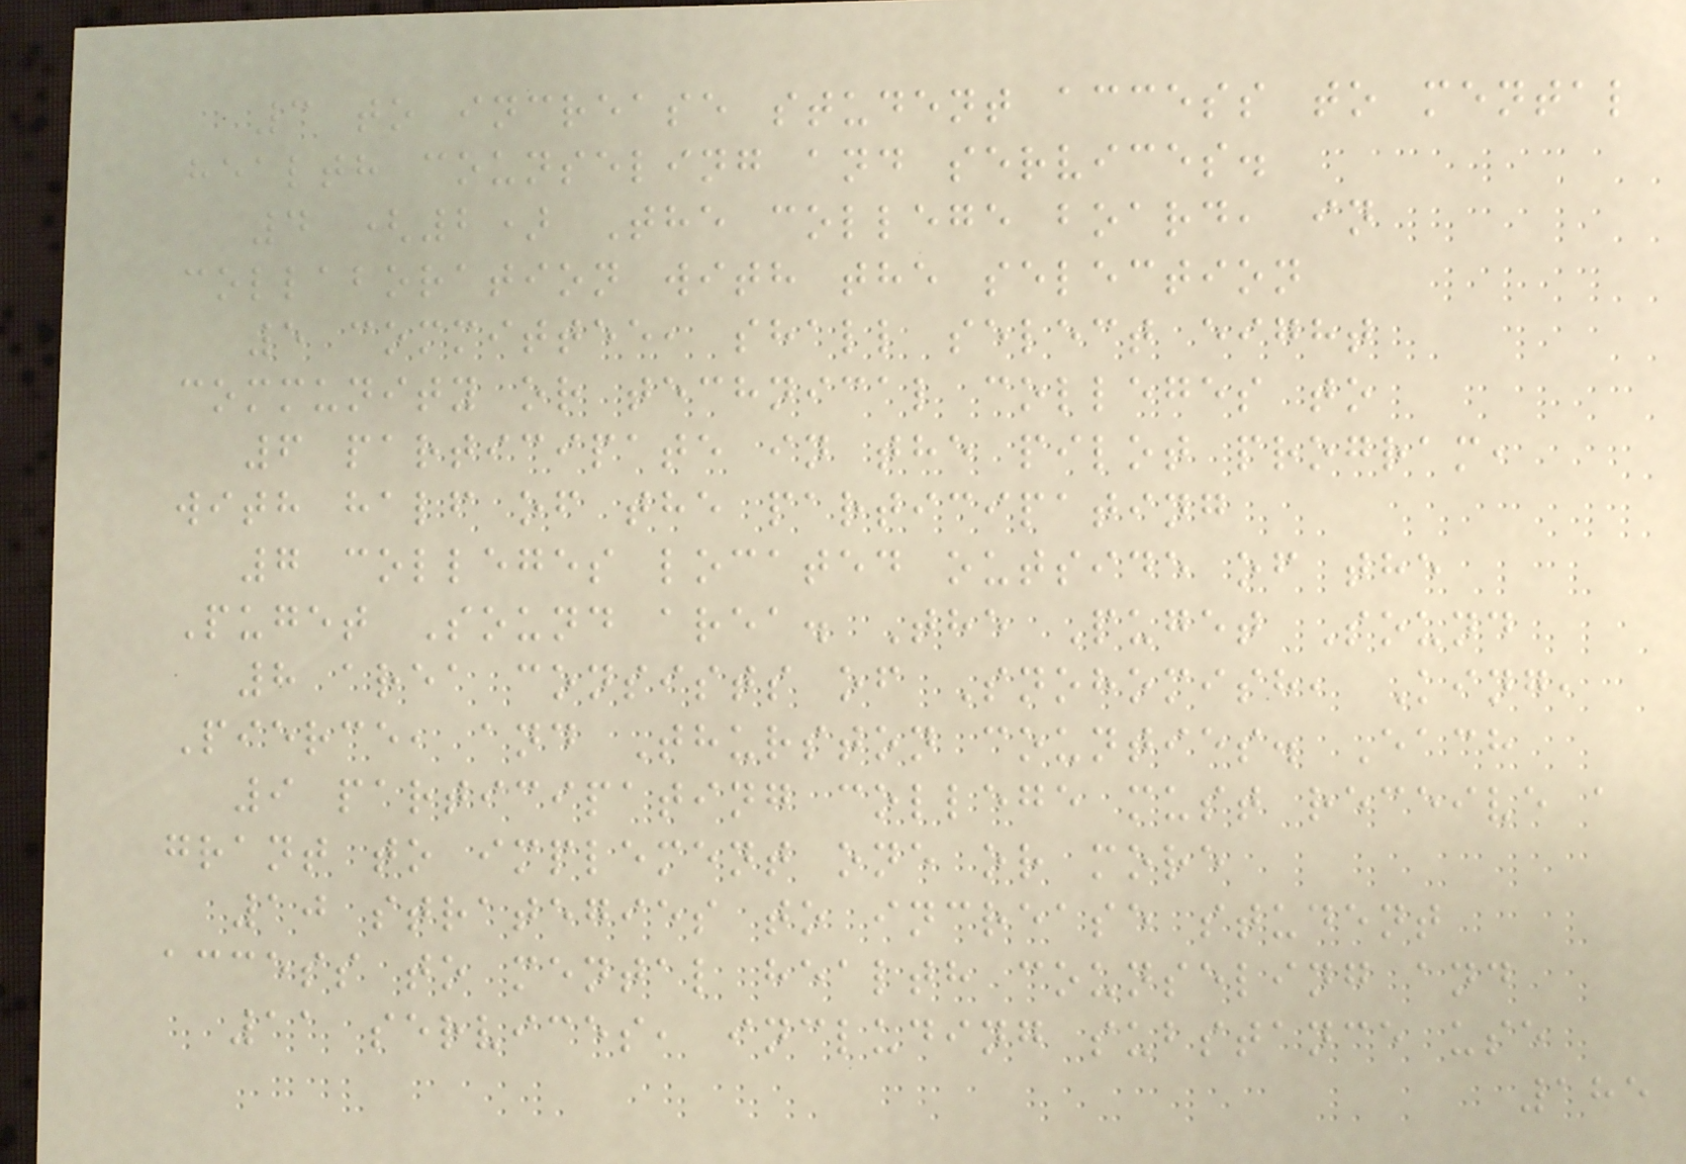3 to increase student access to mental
health counseling and services.
4 (2) The college board, in
collaboration with the selection
5 committee, shall select eight
community or technical colleges to
6 participate in the pilot program,
with half of the participating
7 colleges located outside of the
Puget Sound area. The Puget Sound
8 area consists of Snohomish, King,
Pierce, and Thurston counties. Each
9 participating college must receive a
grant to implement one or more
10 strategies to increase student
access to mental health counseling and
11 services, including substance use
185
